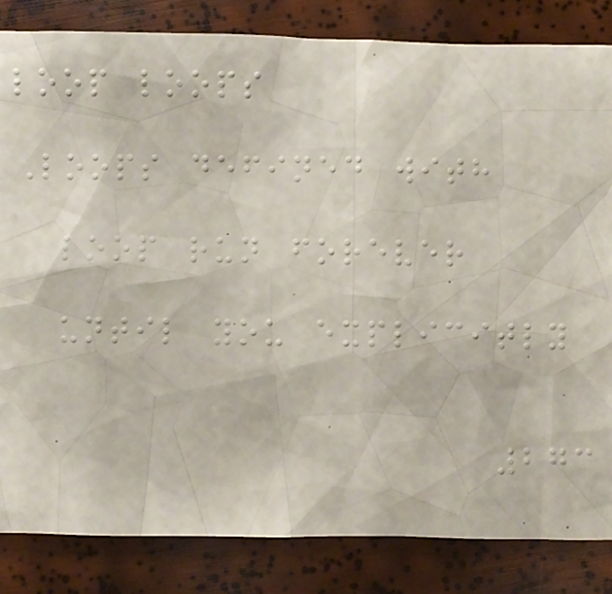loop loops
Loops defined with
loop run forever
until you explicitly
273
